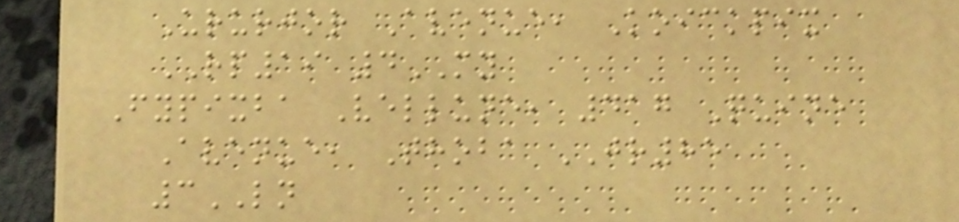Ururjor Avenue, Koickpix
RP19 4MY
Fypixba Vellune, 417 Quine
Avenue, Thoba JR85
3LN
